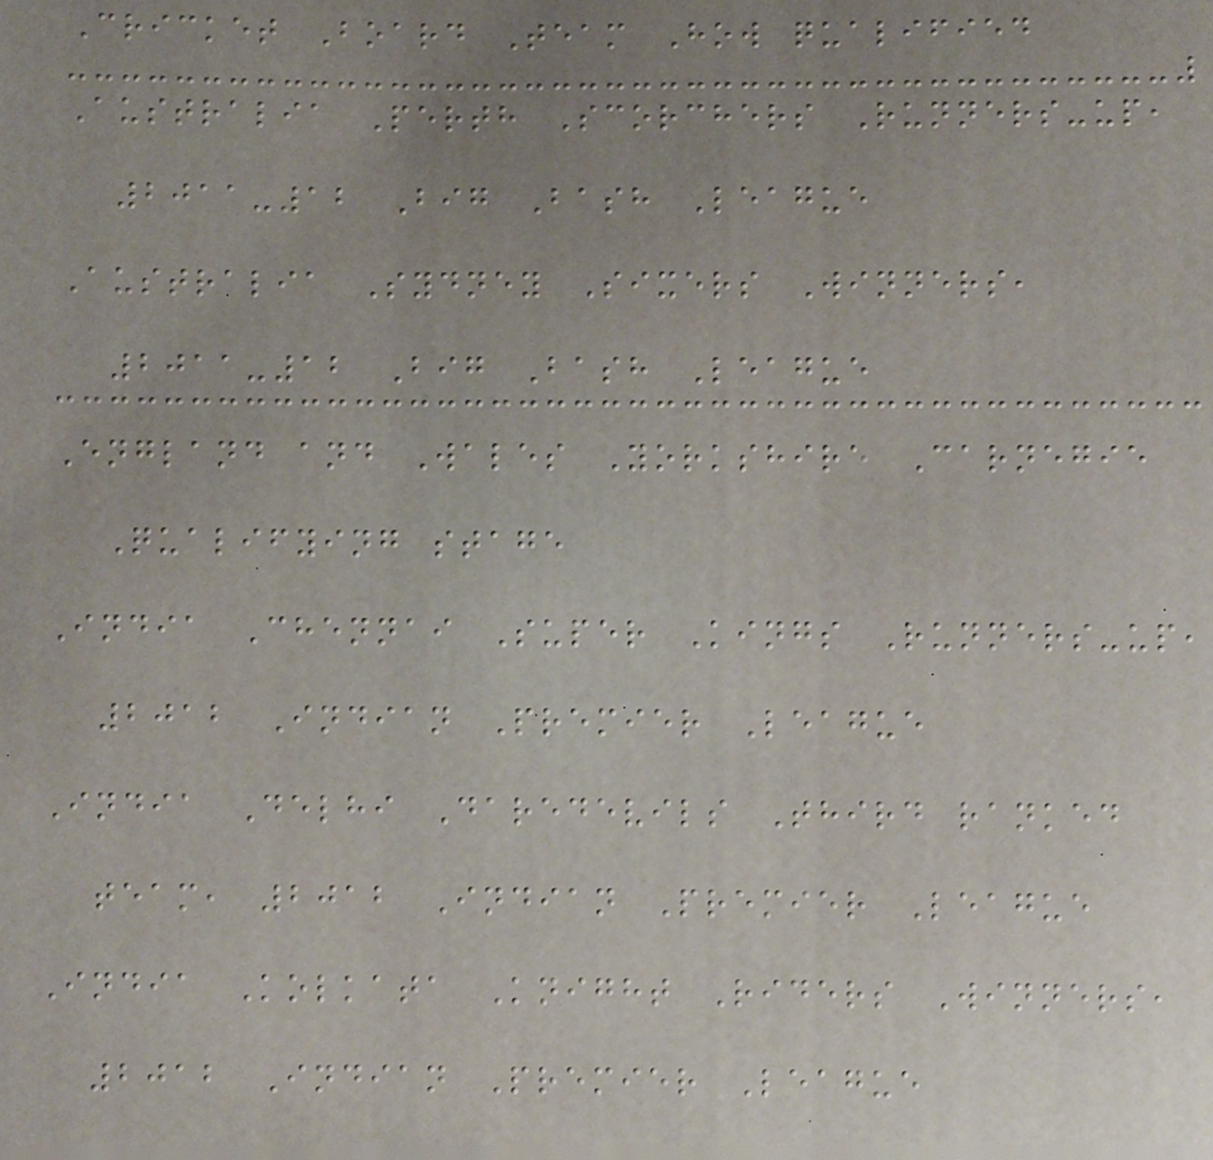Cricket Board Team How qualified
Australia Perth Scorchers Runners-up,
2011-12 Big Bash League
Australia Sydney Sixers Winners,
2011-12 Big Bash League
England and Wales Yorkshire Carnegie
Qualifying stage
India Chennai Super Kings Runners-up,
2012 Indian Premier League
India Delhi Daredevils Third ranked
team, 2012 Indian Premier League
India Kolkata Knight Riders Winners,
2012 Indian Premier League
